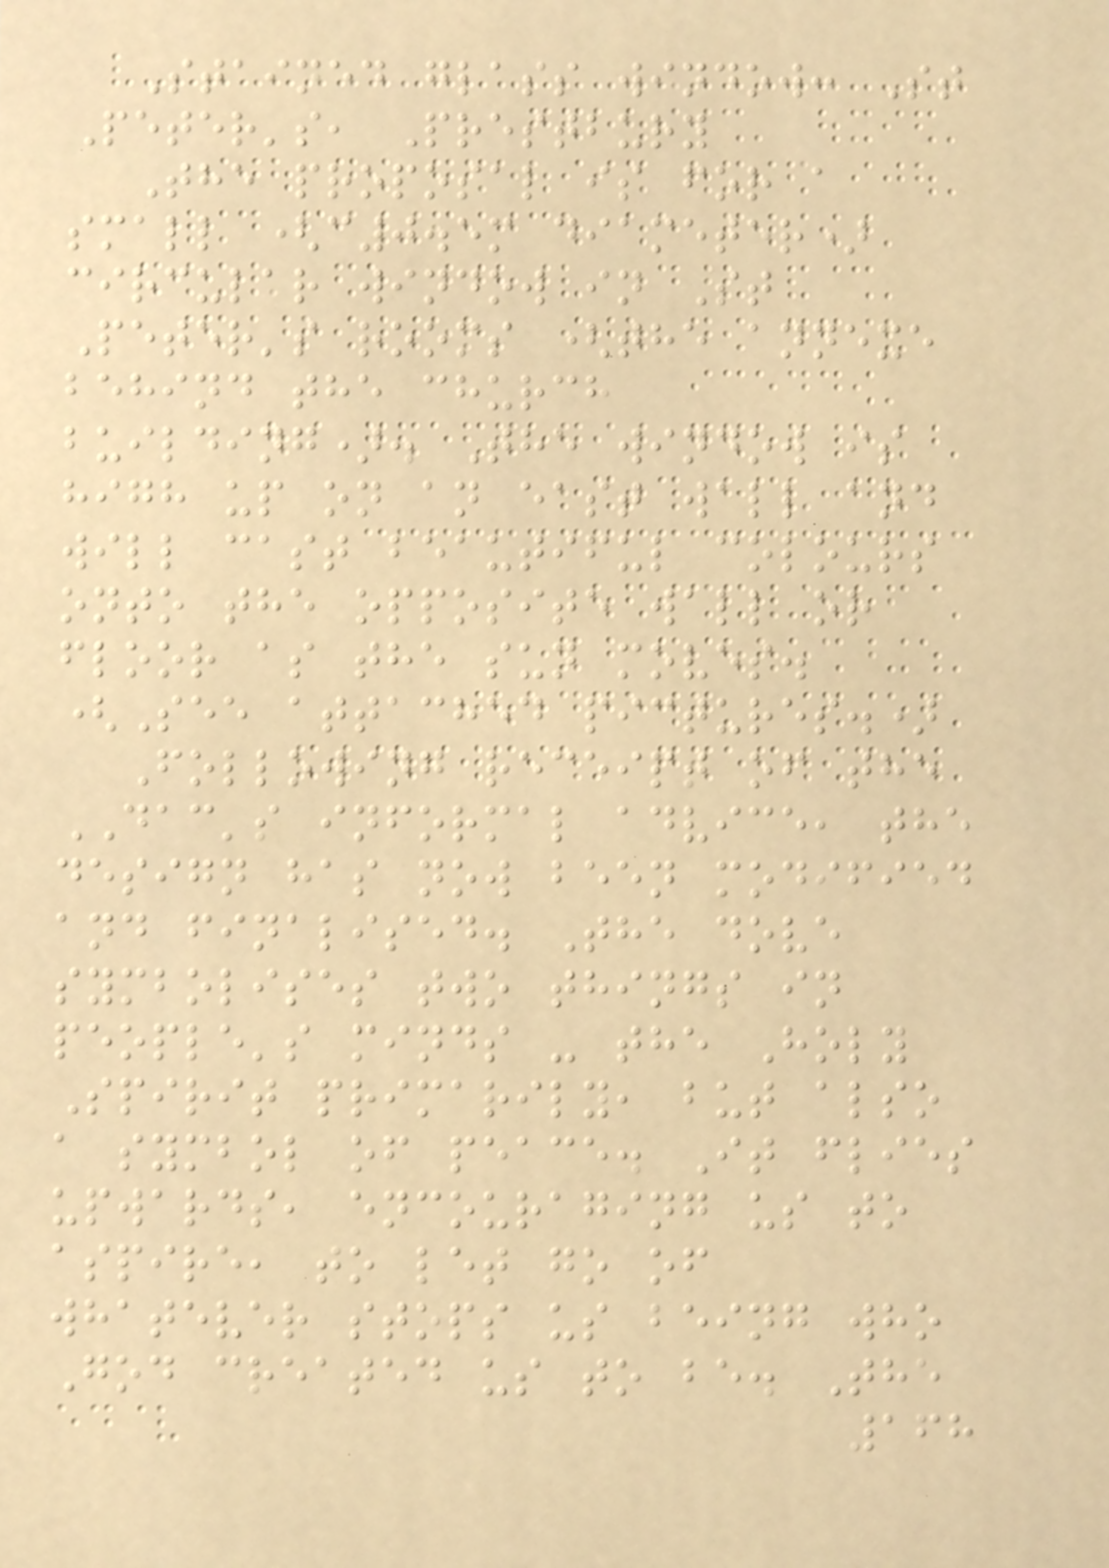Stained glass window: St
Peter's, Prestbury
The proposal is for a
small (c0.5m diameter)
circular window in St
Peter's rooms (the annexe
behind the church
building). The window is
high up on an east wall and
will cast beautiful colours
onto the opposite wall or
floor as the sun moves.
(See attached pictures.)
Following receipt of the
DAC's informal advice, the
design has now been modified
and finalised. The dove
symbolises two things in
people's minds - the Holy
Spirit primarily, but also
a symbol of peace. It flies
upwards, encouraging us to
aspire, to let go of
whatever stops us being who
God created us to be. The
168
